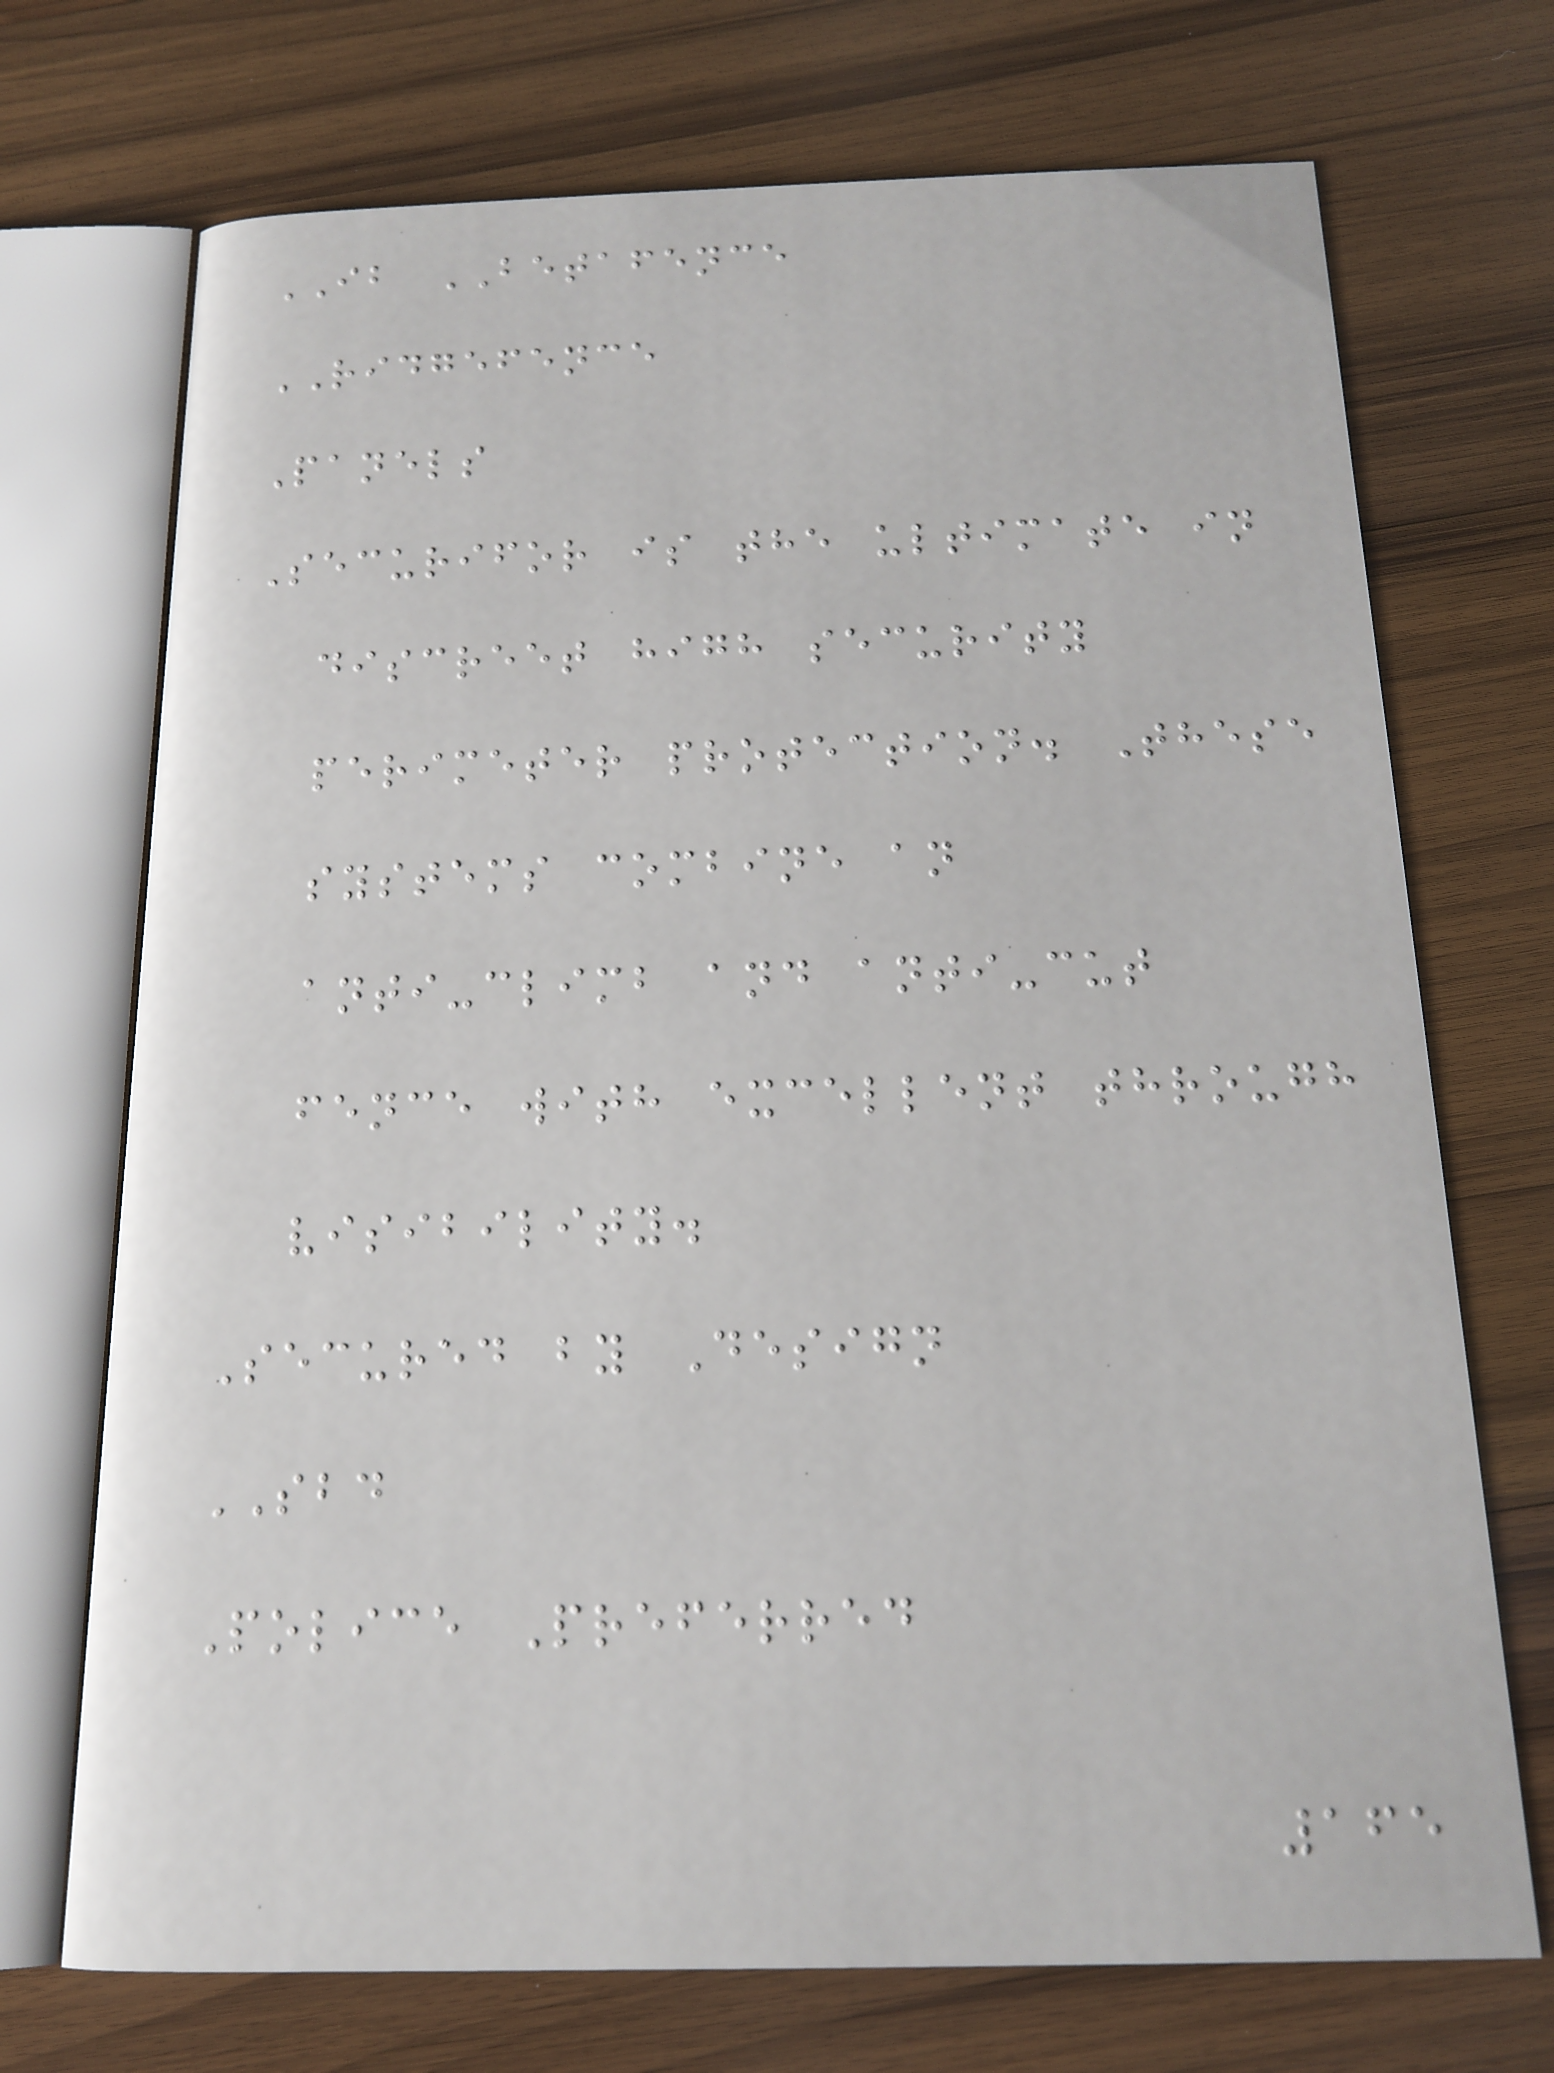IB BETAFENCE
RIDGEFENCE
Panels
Securifor is the ultimate in
discreet high security
perimeter protection. These
systems combine an
anti-climb and anti-cut
fence with excellent through
visibility.
Secured by Design
SBD
Police Preferred
165
